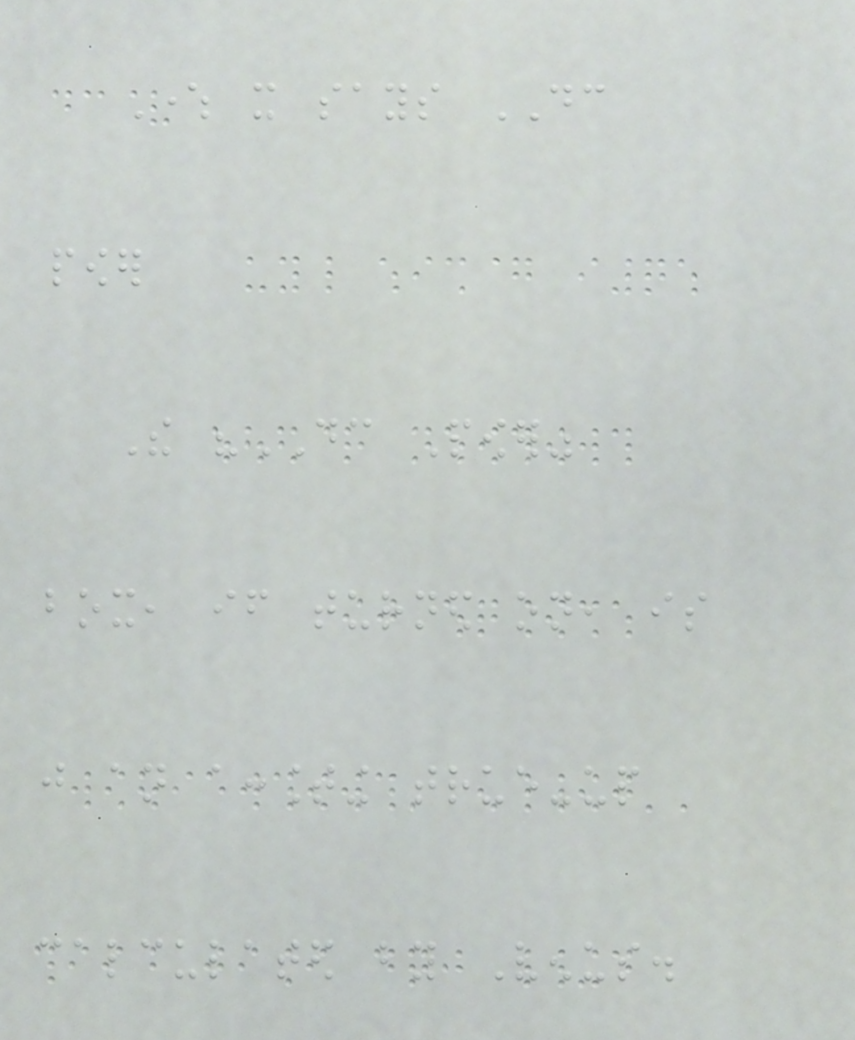Where it says DC
power
The "DC Power"
box, if turned on, is
just an accounting true-up
calculated by Venus.
